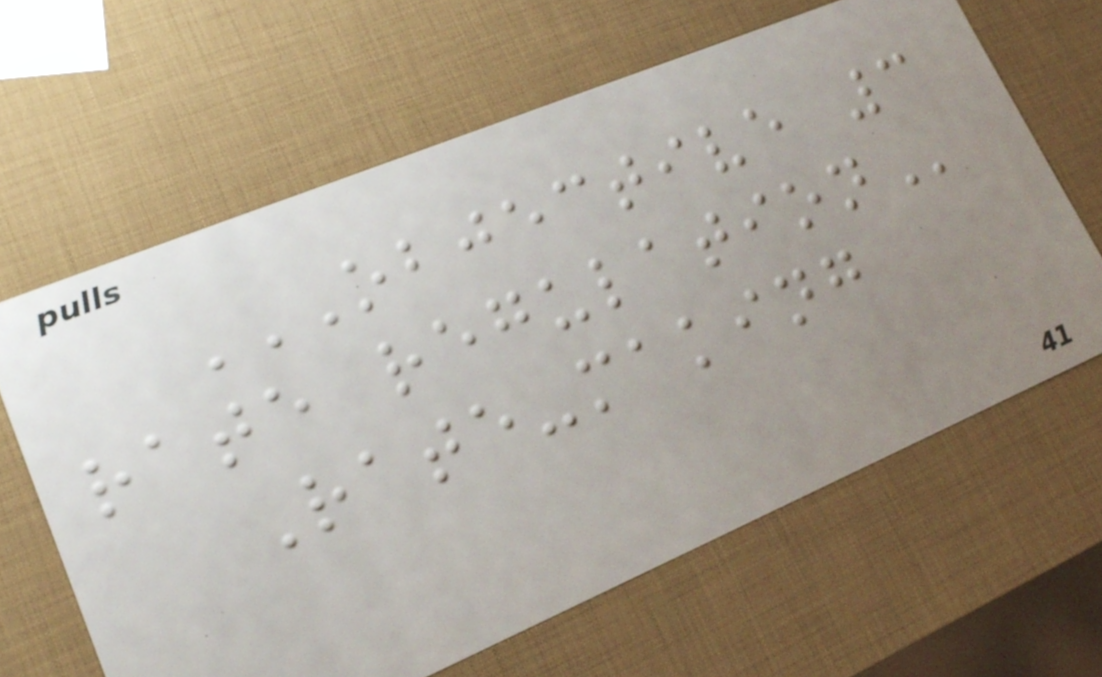OBJECTIVE 3
RATE REGULATION
Rate-making
